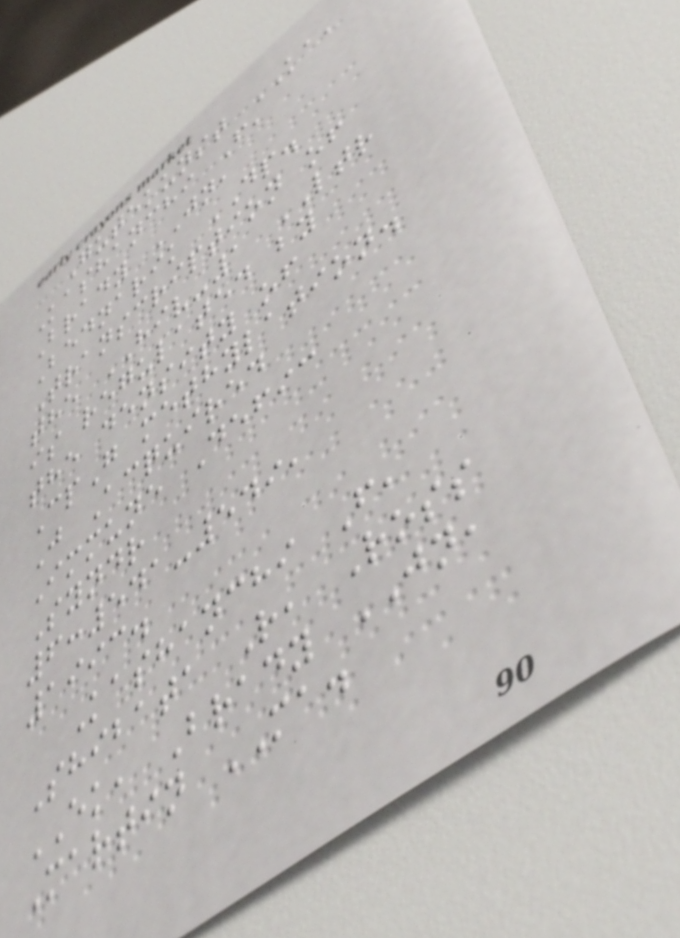Gutekunst KA,
Kashanchi F,
Brady JN,
Bednarik DP.
Transcription of
the HIV-1 LTR
is regulated by
the density of
CpG methylation.
J Acquired
Immune Defic
Syndr
6:541-549,
1993.
Kashanchi F,
Shibata R, Ross
EK, Brady JN,
Martin MA.
